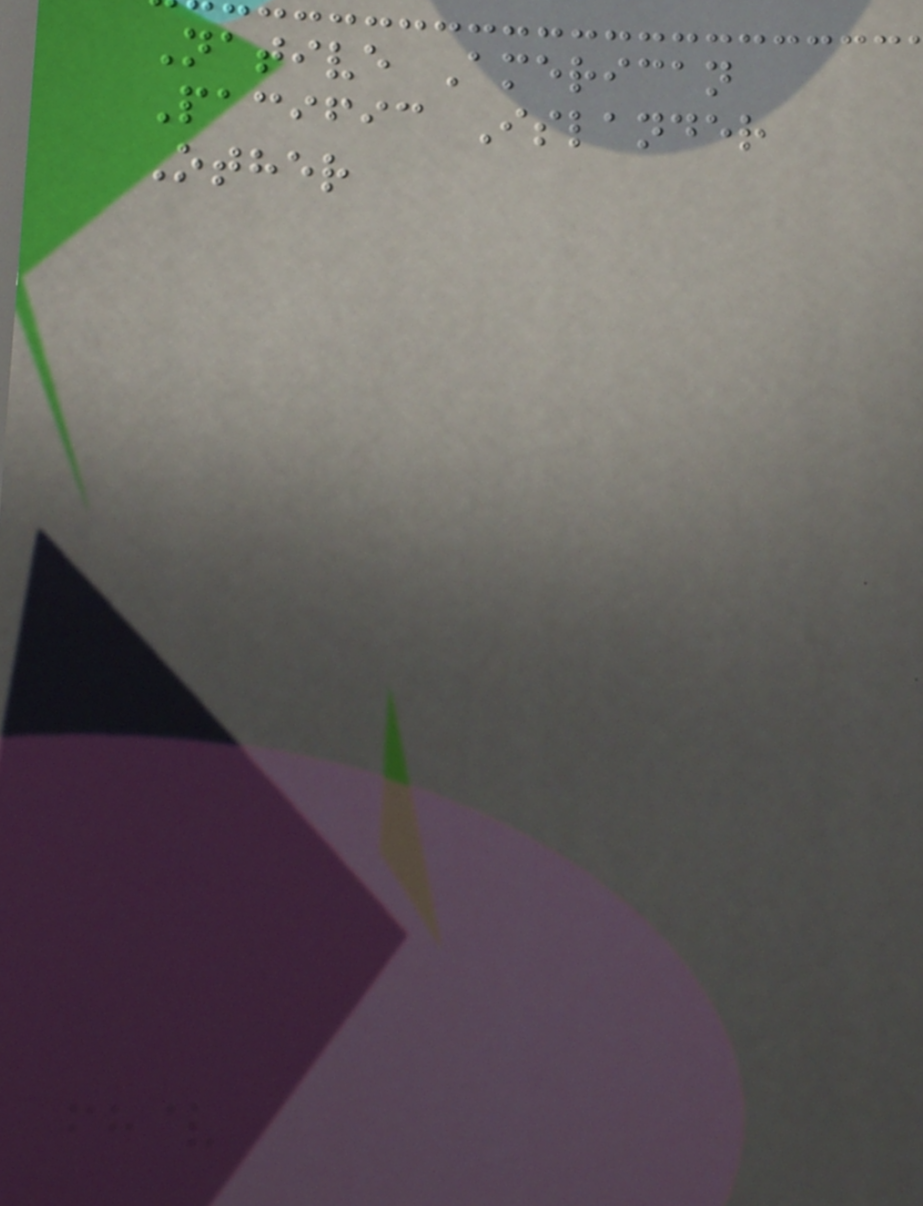Native American
Pacific Islander
Other
